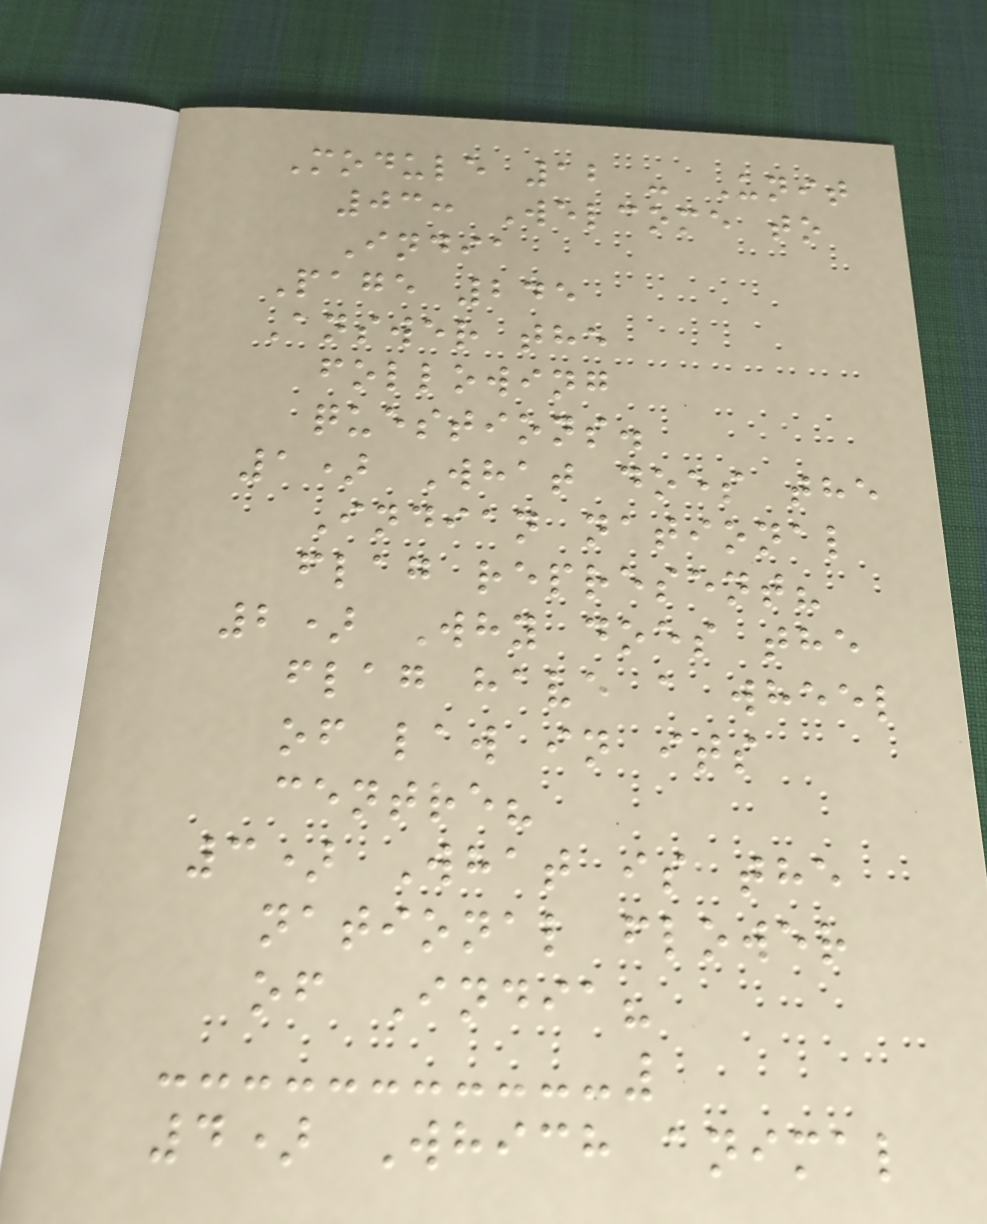Module 12 - Unit
03: Welcome to
India
Page 245
Answer the
following
questions.
1) What does the
Indian national
flag represent?
2) Why does the
flag have a wheel
of law in its
centre?
3) What is the
national flower
of India?
4) Which animal
